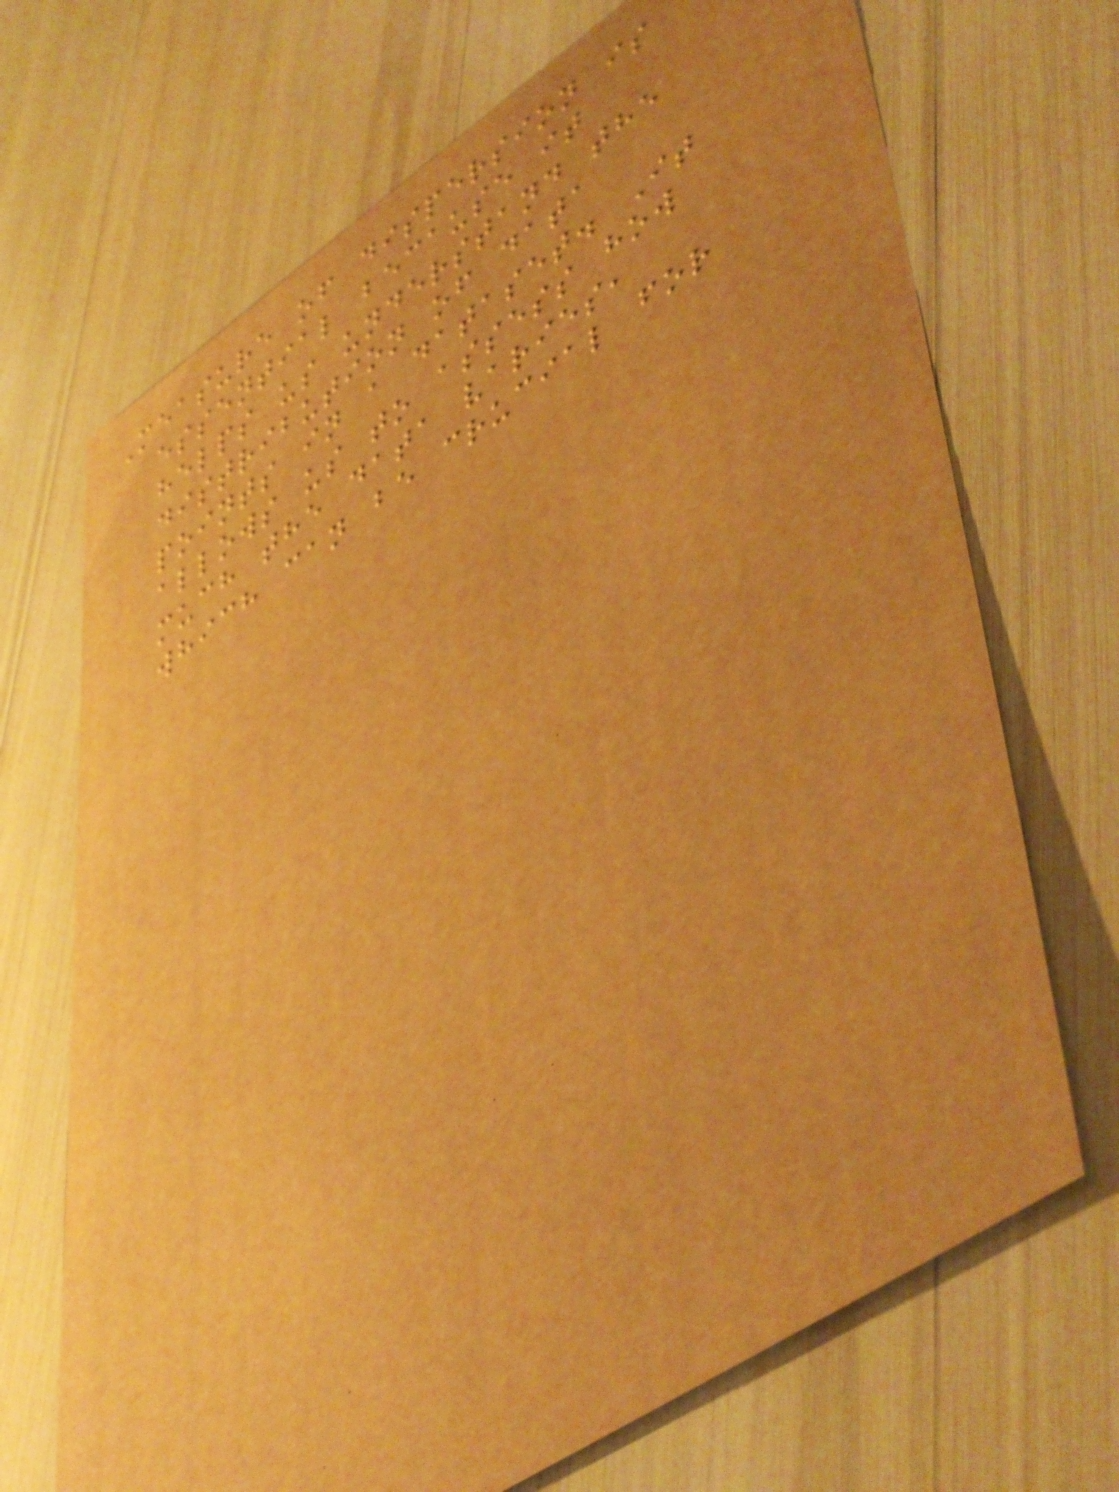Measure of dispersion is
essential because it
helps us understand the
distribution of data
points in a dataset. It
allows us to assess how
much the data varies,
which can be crucial for
